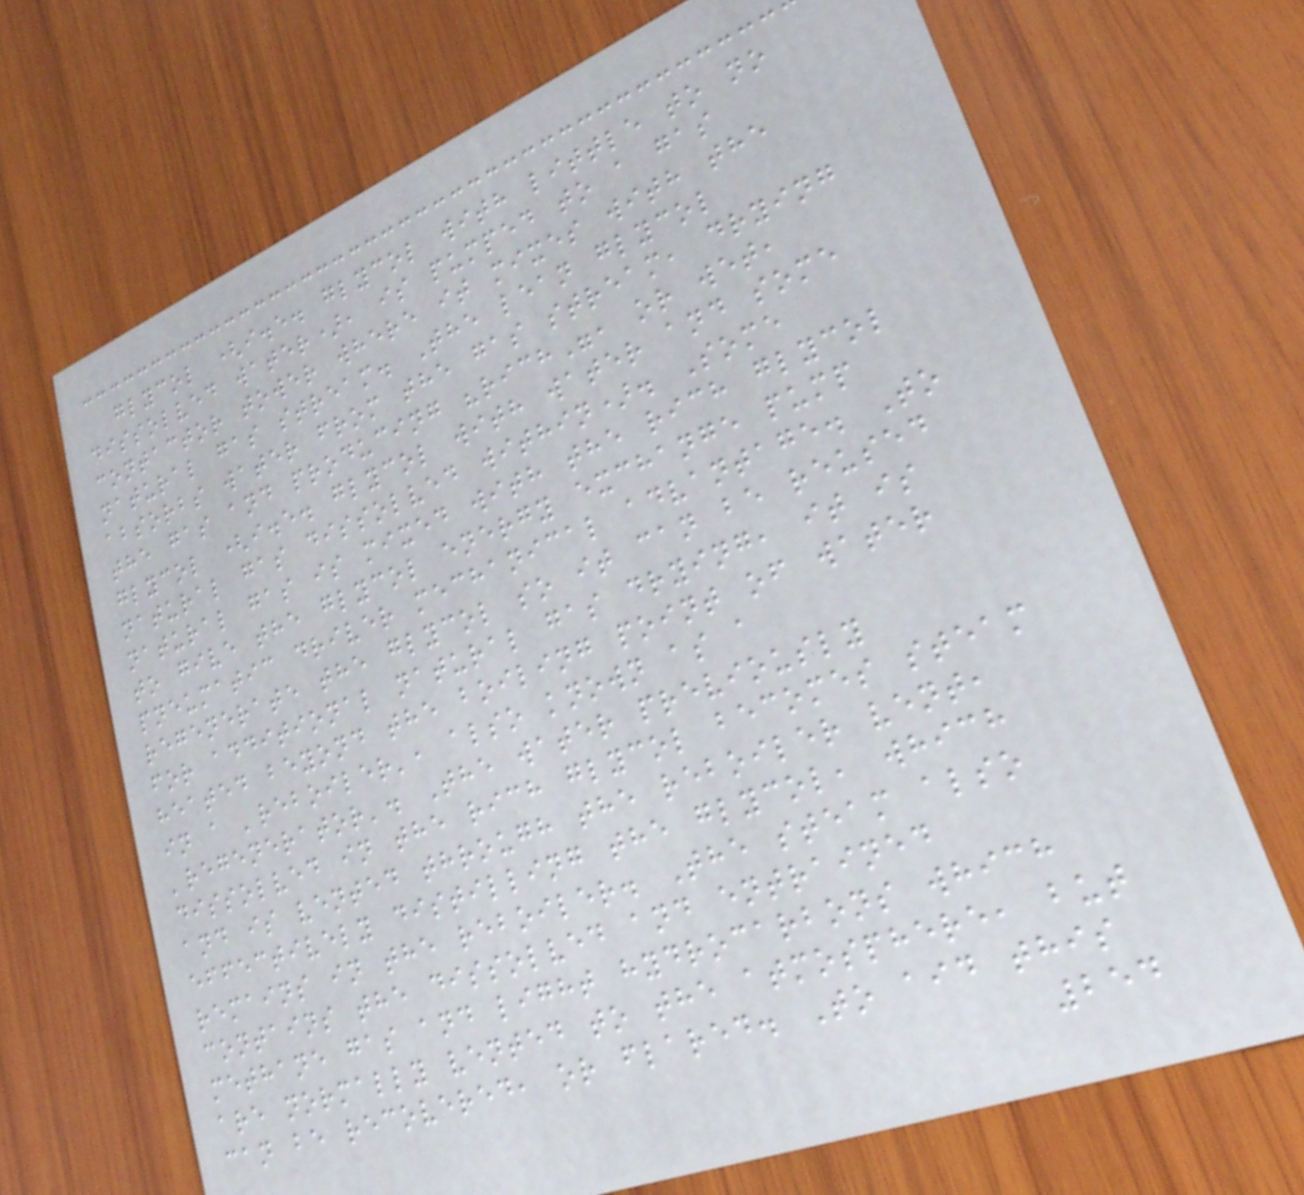glycol (i.e. glycol with little to no
dissolved water), is pumped to a gas
contactor tower where it mixes with the
natural gas stream. The lean glycol
absorbs water from the gas stream, drying
the gas and producing "rich", or wet,
glycol (i.e. glycol with water and some
natural gas dissolved within). Some
natural gas is mixed with the rich glycol
to give the glycol energy exchange pump
pneumatic driver mechanical advantage. To
regenerate the glycol so it can be reused
for additional natural gas drying, it is
heated beyond the boiling point of water
in a 'reboiler', also known as a
'regenerator'. The water previously
dissolved in the rich glycol becomes steam
and is vented through the reboiler vent,
effectively distilling the glycol, which
remains in the reboiler. The steam also
contains the dissolved and entrained
methane gas and light hydrocarbons which
are normally vented to the atmosphere, but
can be recovered, or flared. To aid this
254
